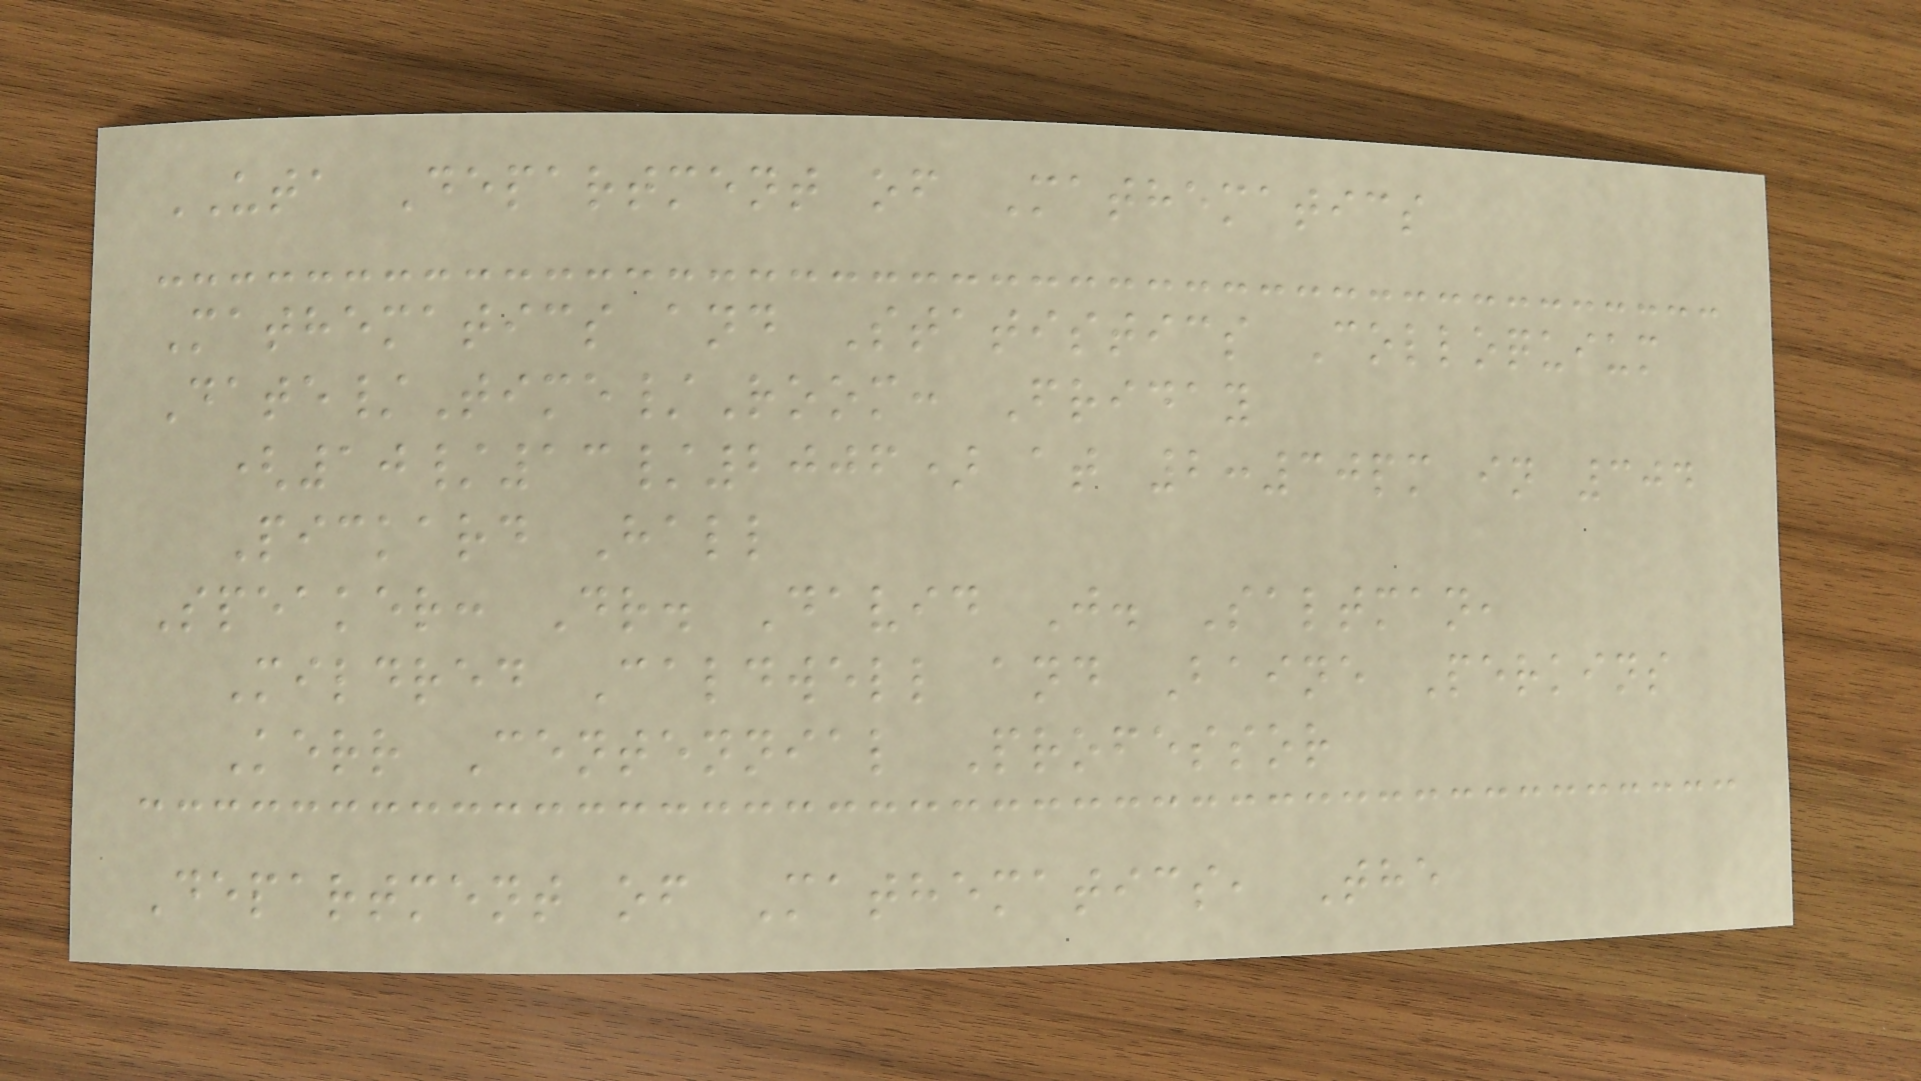UTA Department of Mathematics
Mathematics and Statistics Colloquium
Date/Time/Room: Friday
(10/13/2006) at 2:30pm in 304
Pickard Hall
Speaker: Dr. David J. Saltman,
Mildred Caldwell and Baine Perkins
Kerr Centennial Professor
Department of Mathematics, The
